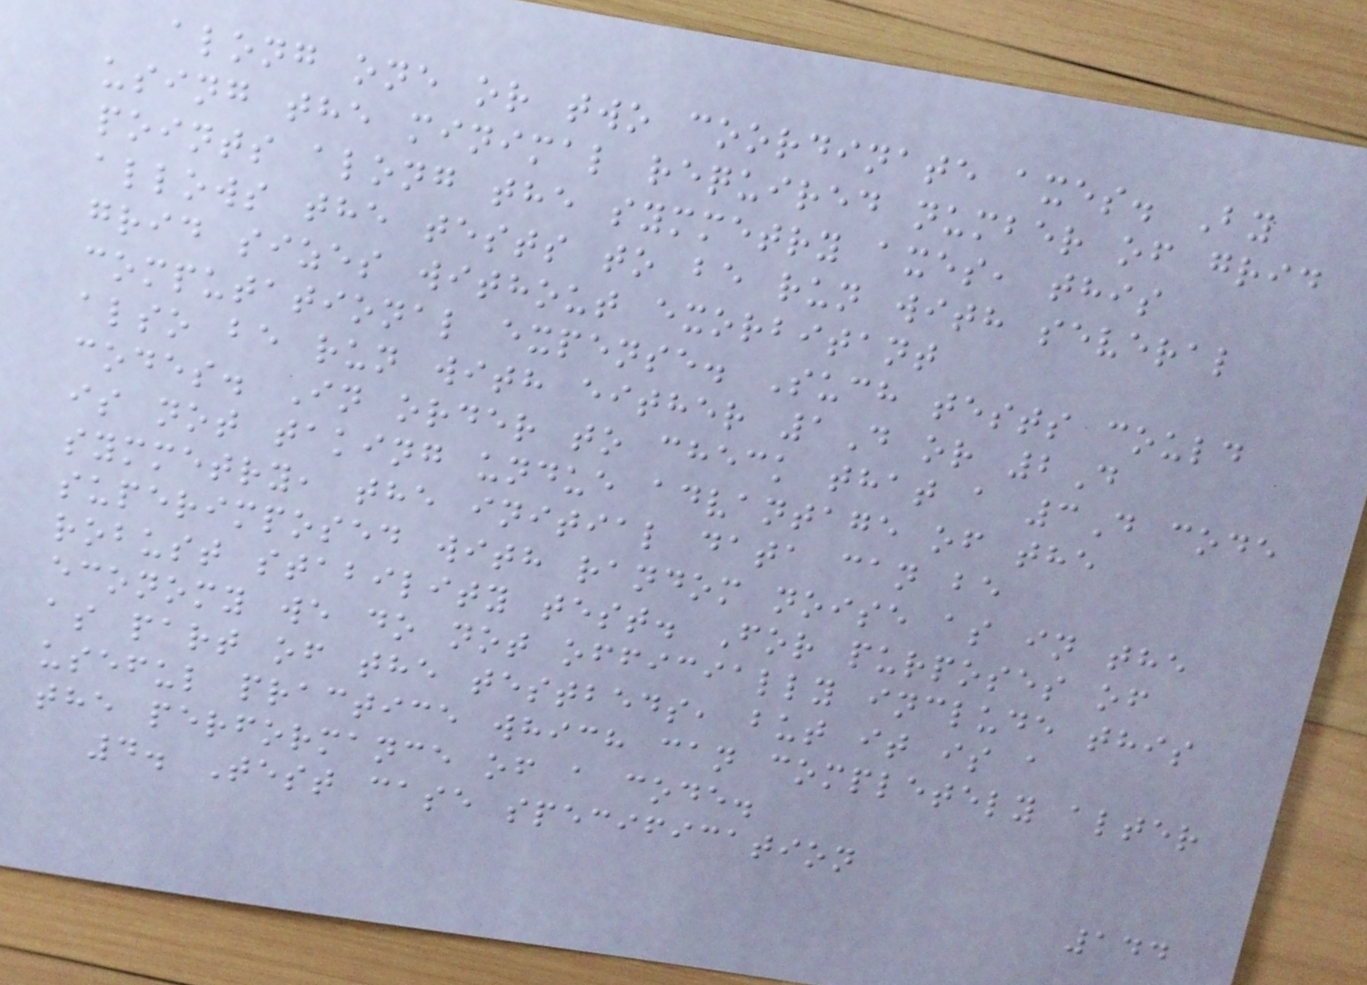along one or two coordinate axes. By
using the minimal required number of grid
points along the symmetry axes, this
allows the tests to be run with several
grid sizes without exorbitant
computational expense. Such tests could
also be run with either 1D or 2D
codes. In order to check that a 3D code
is not taking undue advantage of the
symmetry, the initial data can be
superimposed with random noise as in the
robust stability test. For purposes of
economy we do not officially include this
as part of the testbeds, but it is a
useful practice which can completely alter
the performance of a code.
4. Test case specification
144
